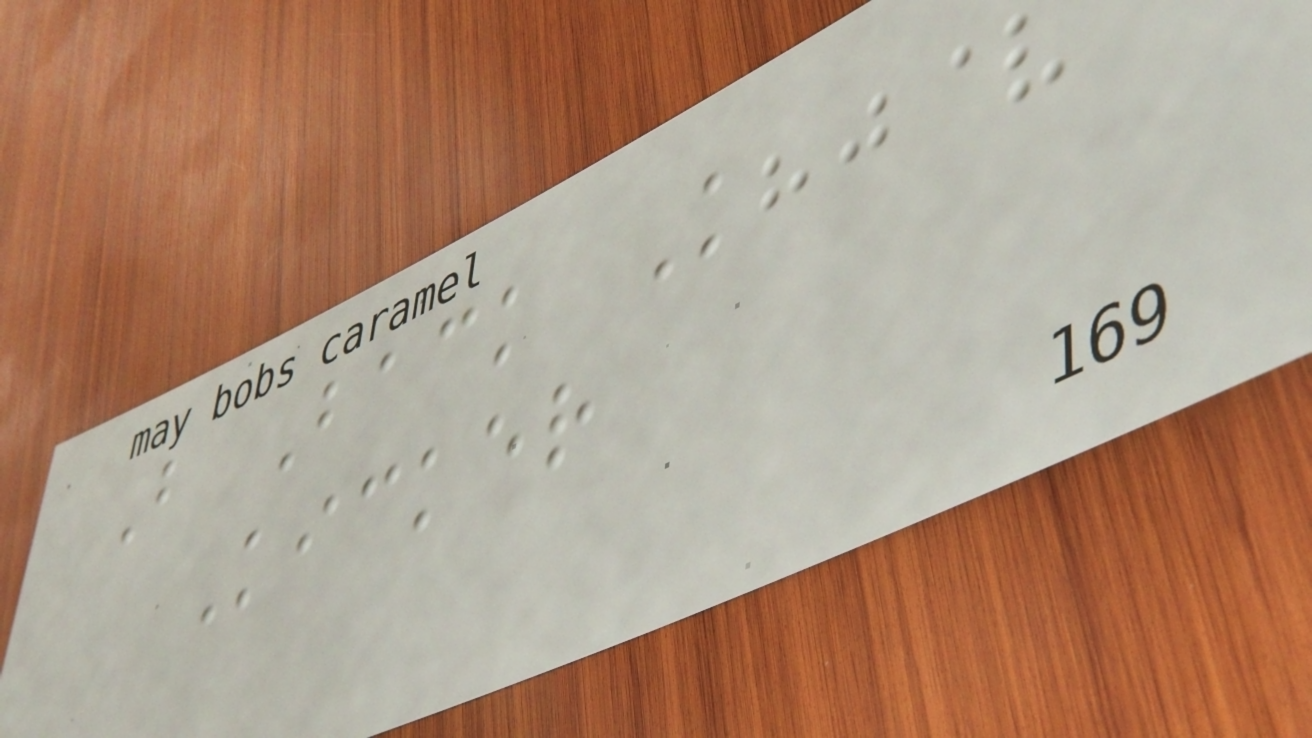B Back K
Kicker
